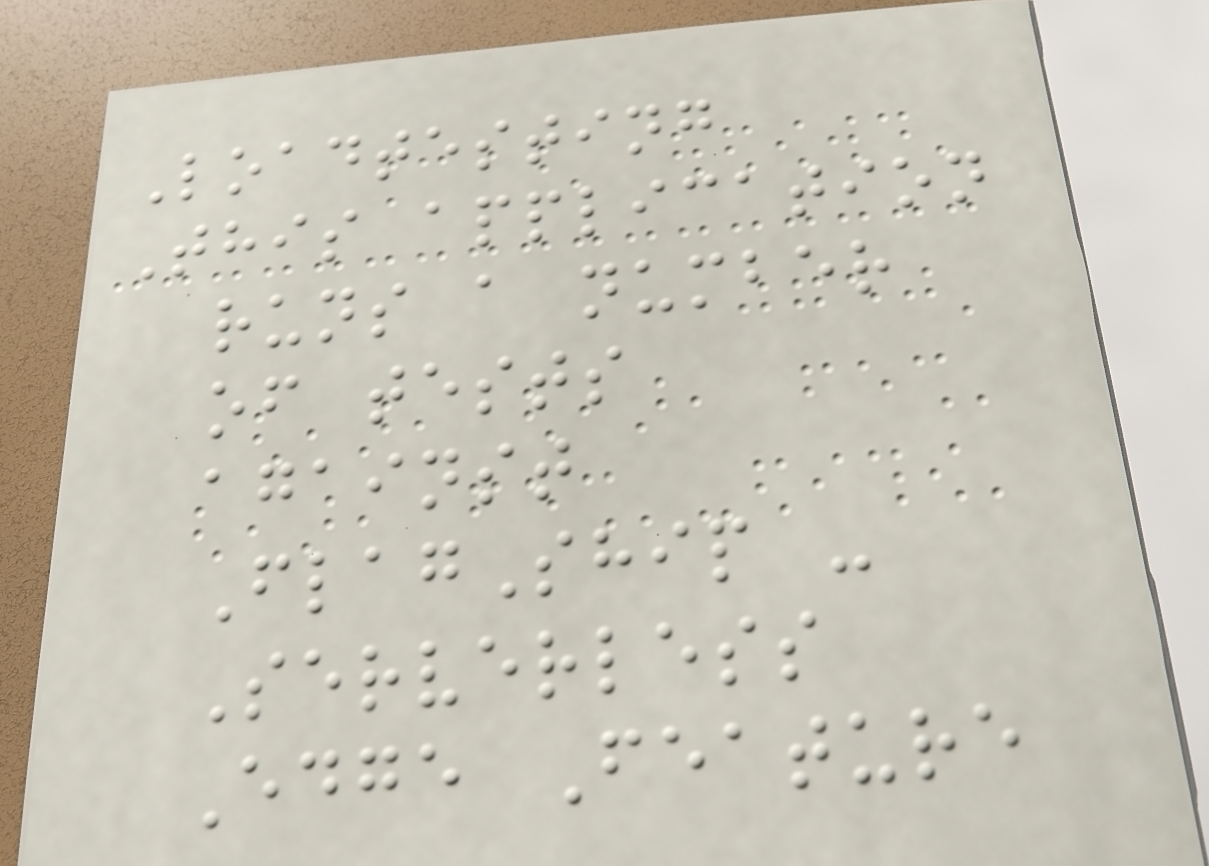Loadtesting
This application
runs a number
of tests
against
FlagShip -
Serverless
Edge Feature
